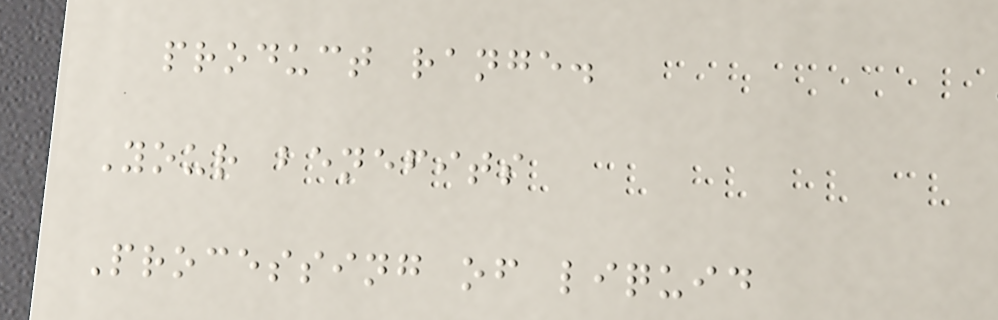product range.
Your benefits
Processing of liquid
